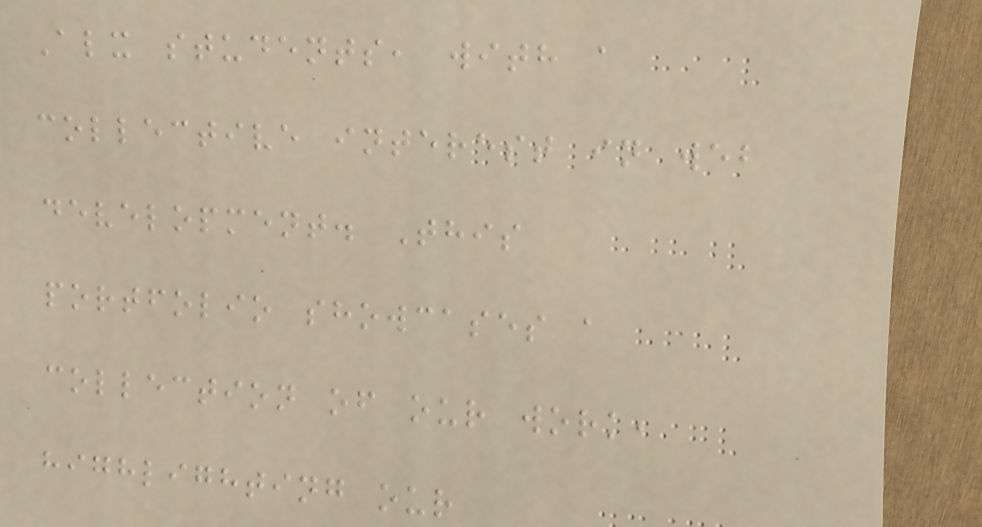Alx students, with a
collective interest in web
development. This
portfolio showcases a
collection of our work,
highlighting our
